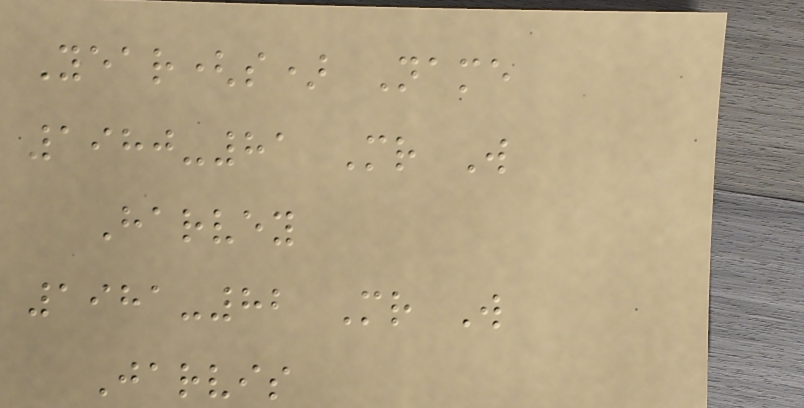Year(s) Name
1980-81 Mr W
Harvey
1981-82 Mr W
Jarvis
